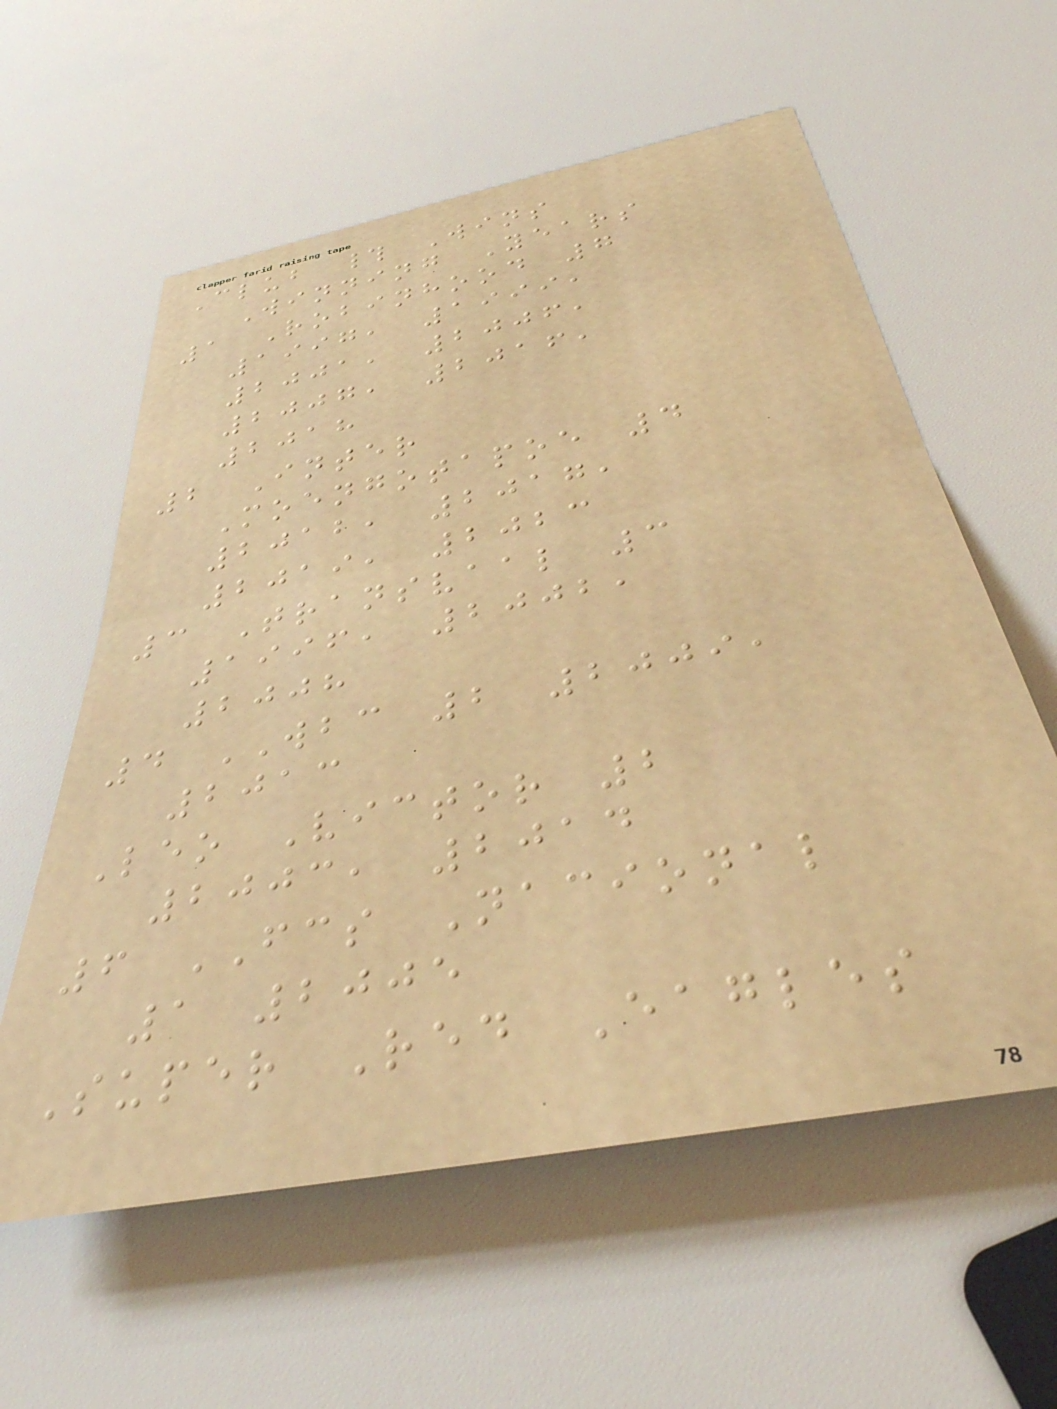Club # Wins
Winning Years
1 Robinhood 7
1997, 1999,
2001, 2006,
2007, 2016,
2018
2 Inter
Moengotapoe 4
2012, 2017,
2019, 2023
3 Transvaal 3
1996, 2002,
2008
4 WBC 2 2009,
2013
Leo Victor 2
2003, 2014
6 FCS Nacional
1 2005
Super Red Eagles
